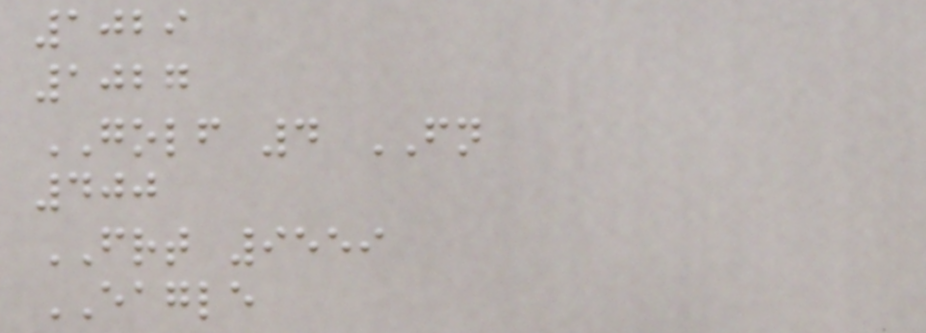1029
1027
GOLF 4 FN
400
FRT 9559
EAGLE
